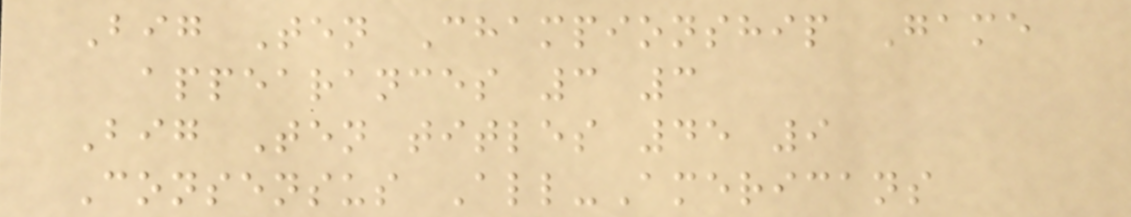Big Ten Championship Game
appearances 3 3
Big Ten titles 45 9
Consensus All-Americans
